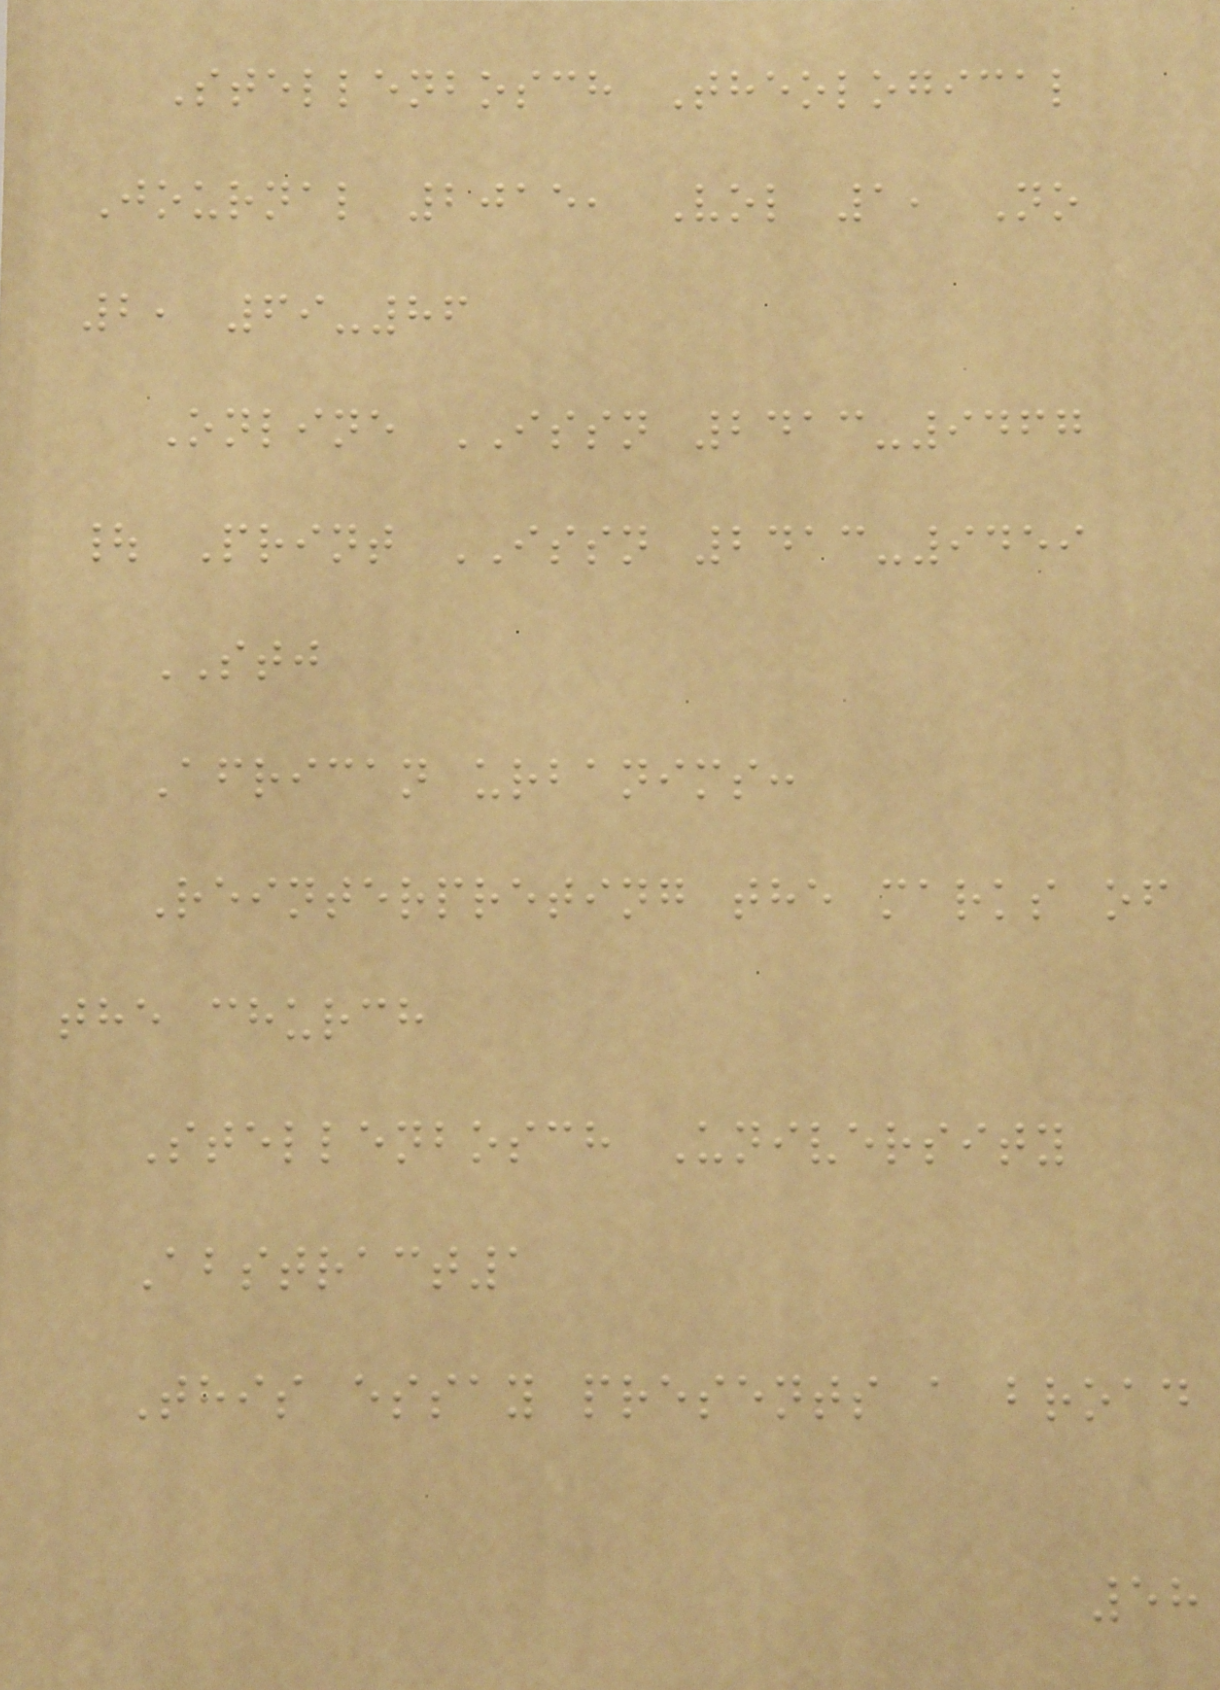Stellenbosch Theological
Journal 2015, Vol 1, No
2, 69-86
Online ISSN 2413-9467
| Print ISSN 2413-9459
STJ
African urbanims:
Reinterpreting the marks of
the church
Stellenbosch University
Abstract1
This essay presents a broad
58
